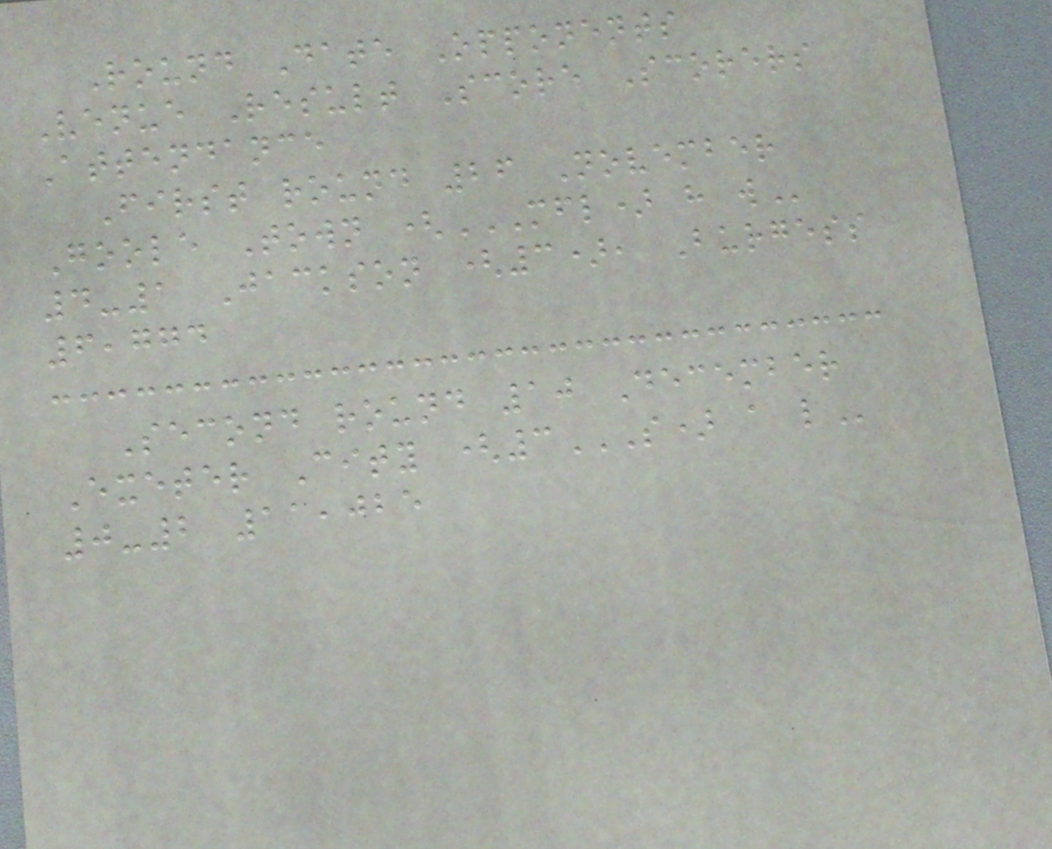Round Date Opponents
Venue Result Score Scorers
Attendance
First round 26 November
Goole Town (MFL) H W
4-1 Jackson (3), Burgess
6,774
Second round 10 December
Exeter City (3S) A L
0-2 11,025
